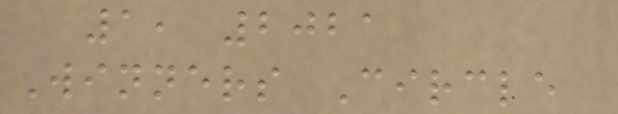1, 2021
Winners Circle
